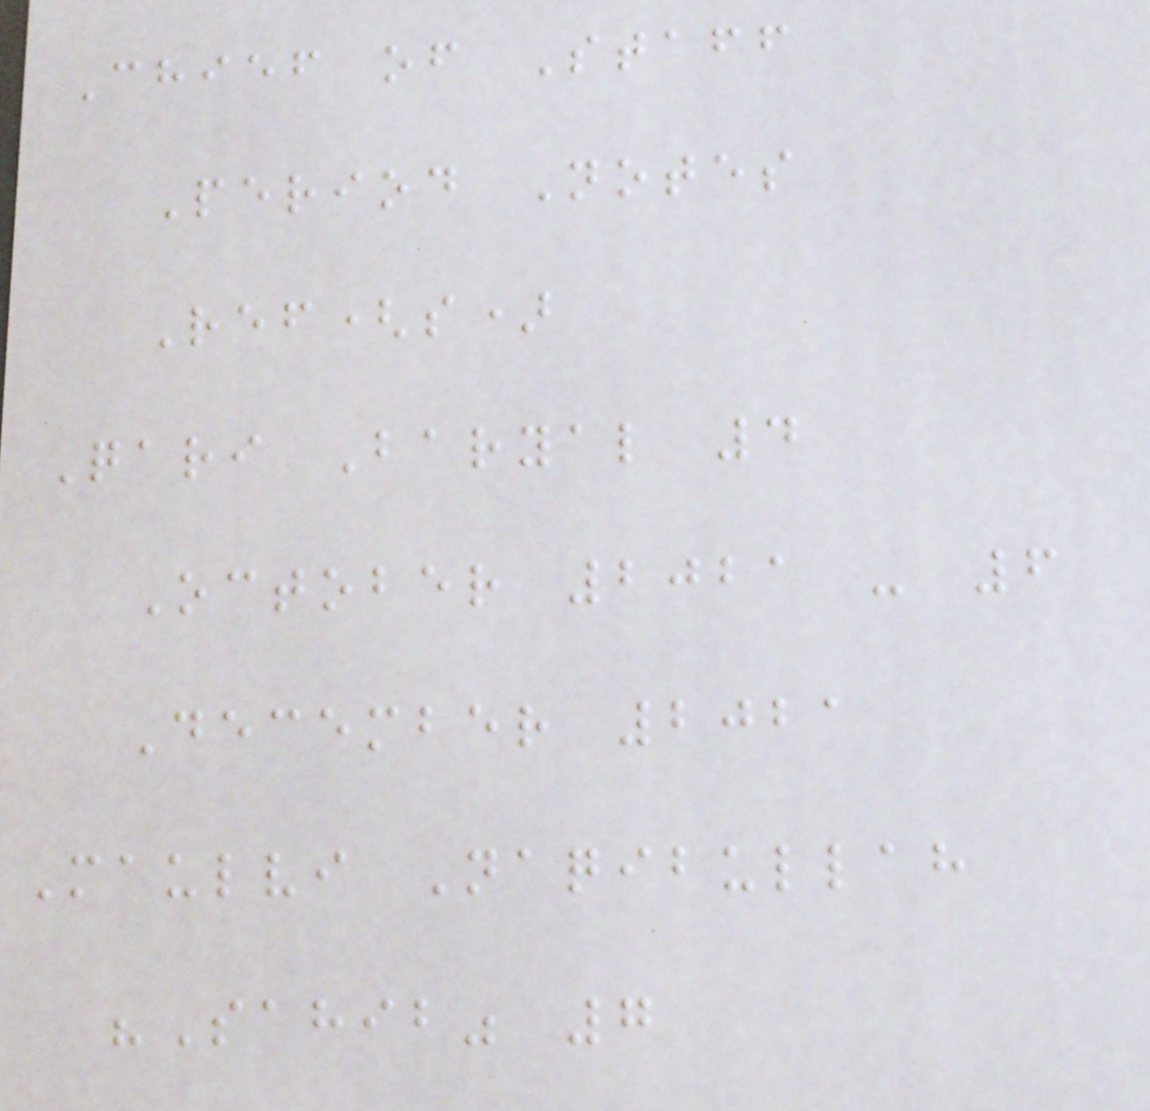Chief of Staff
Period Notes
Ref(s)
Qari Baryal 4
October 2021 - 6
December 2021
Maulvi Naqibullah
"Sahib" 7
